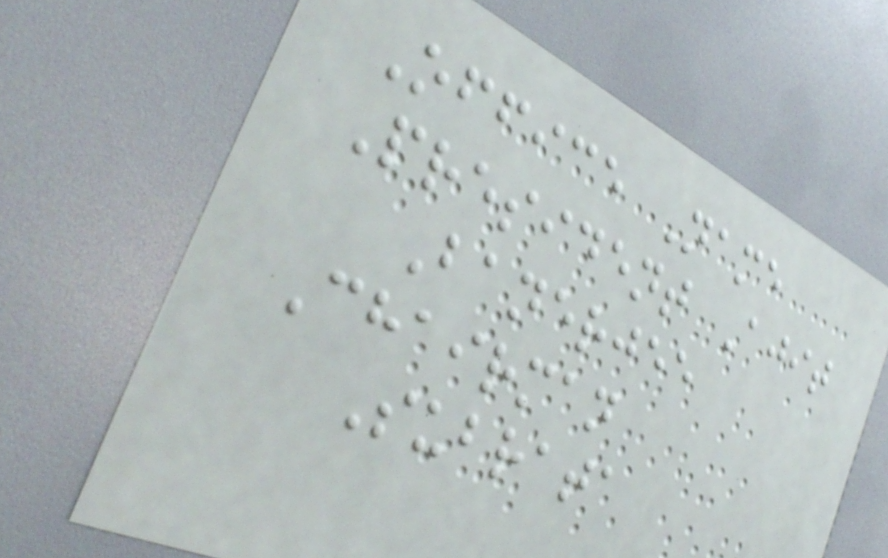Office Name
President Ajit
Banerjee
Chairman
Subrata
